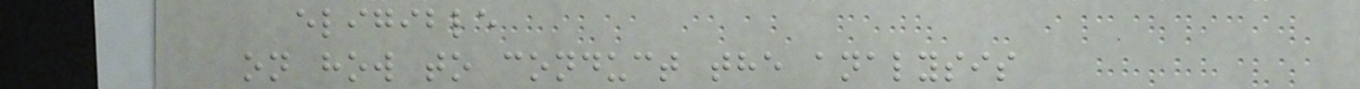eligible
on how to conduct the analysis
